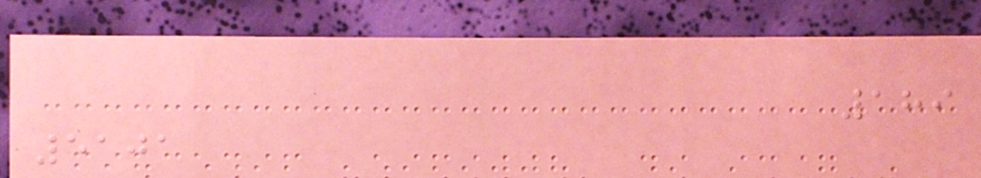189
5101
